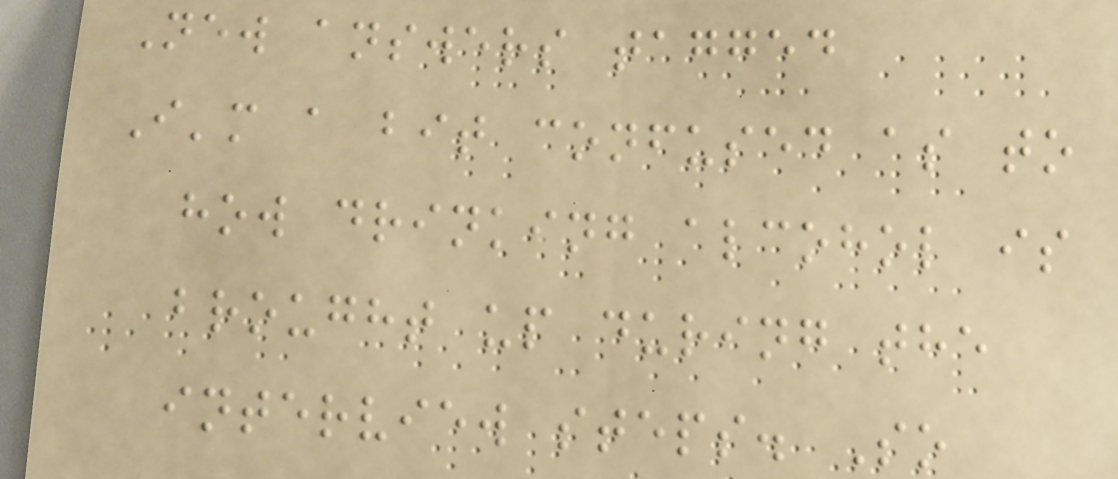New answers tagged
I'm a bit confused as to
how drinking alcohol is
brought up during the
interview steps. So
